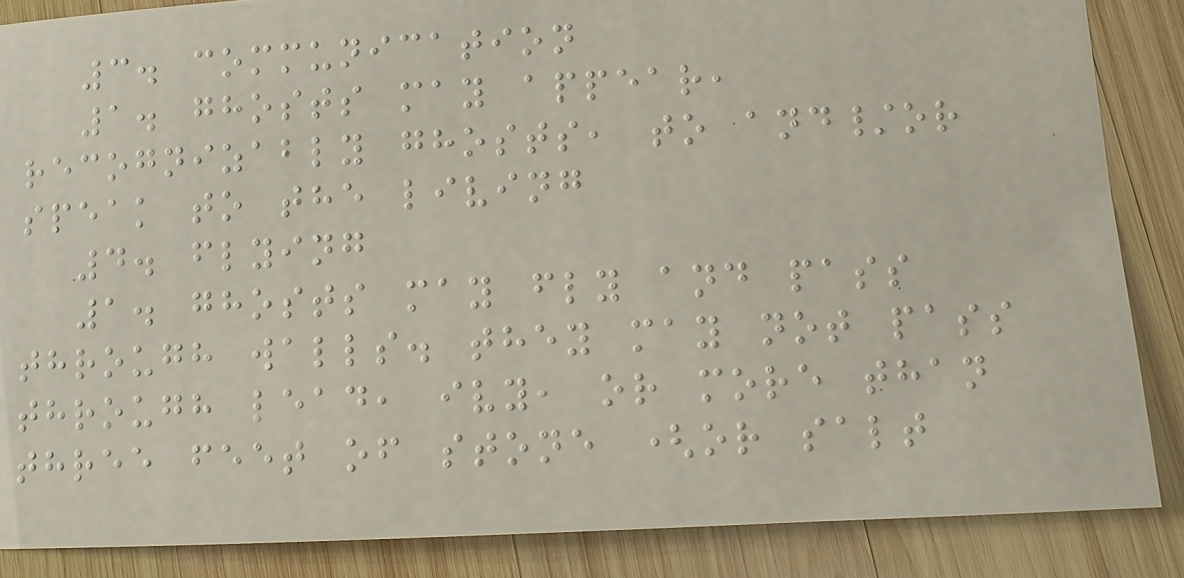3. communication
1. ghosts may appear,
recognizably ghosts, to and/or
speak to the living
4. flying
1. ghosts may fly and pass
through walls. they may not pass
through lead, ivy, or more than
three feet of stone (or salt
